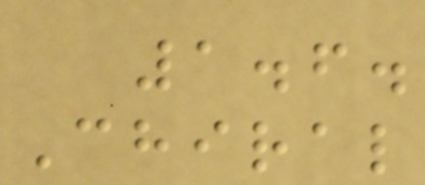1.6.
Chiral
